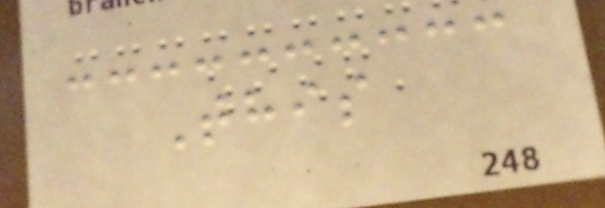This
